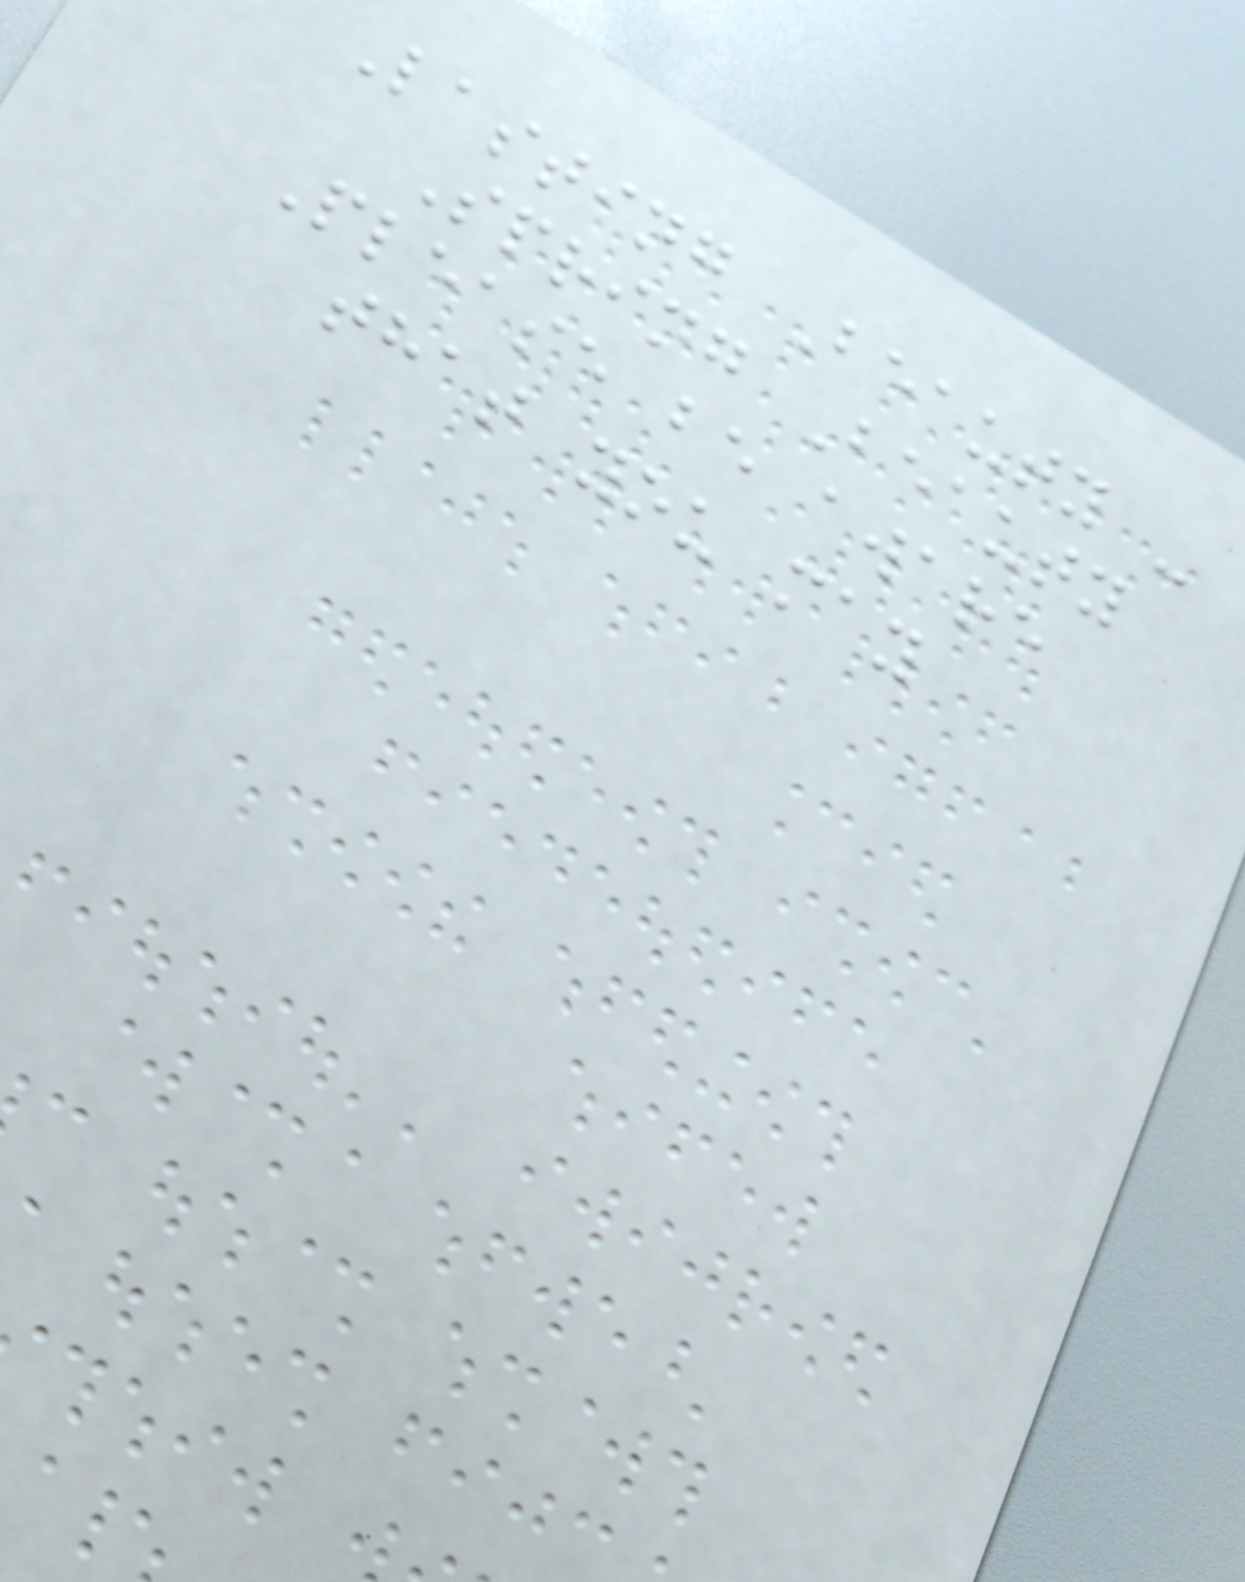Lasting Beauty -
Spring Beauty
Please be aware
that you may
